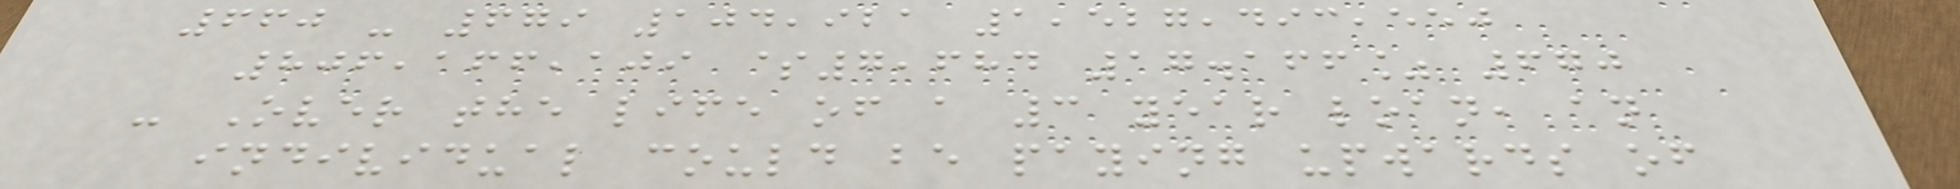660 - 679 104,921 1,527,493,550
806,166,109 $7,684 17.166% 670
- Over the life of a 3 year loan, an
individual could be paying upwards of
